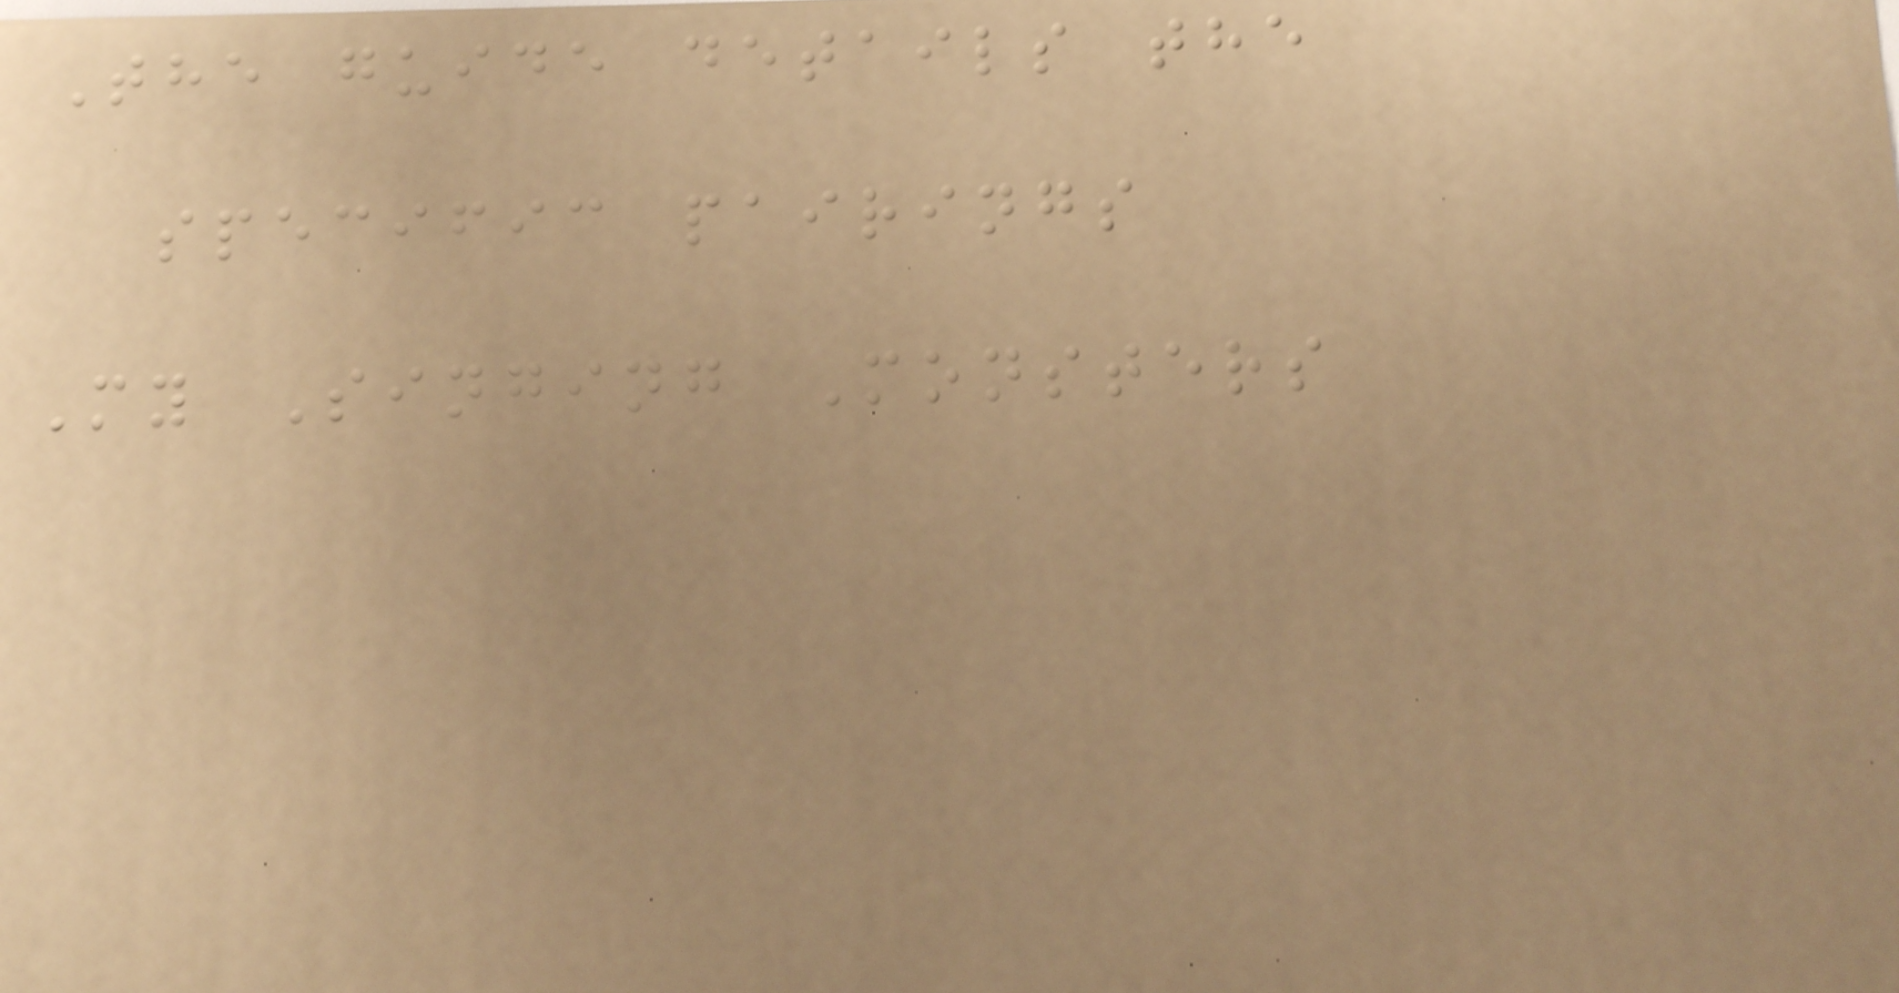The guide details the
specific pairings
My Singing Monsters
